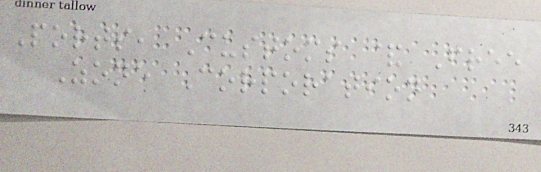Ports, Customs & Free
Zone Corporation
